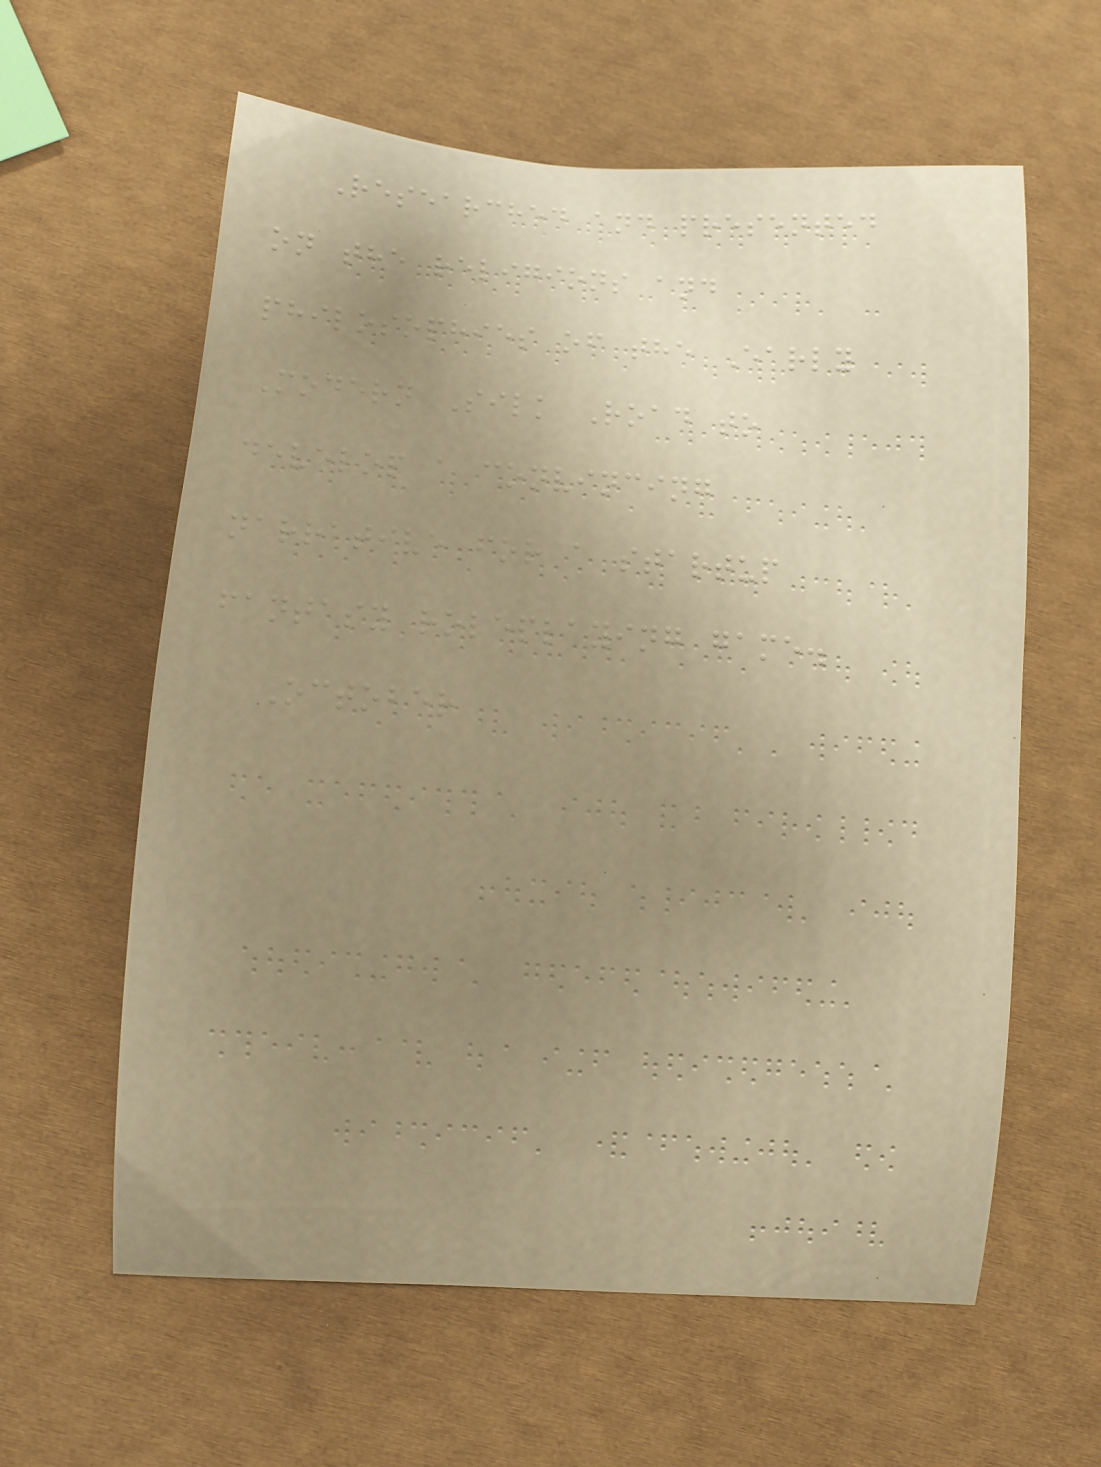Researched and presented
on the religions and
philosophies of the Early
Modern Silk Road to
develop a convincing
narrative for a startup
fantasy roleplaying game.
October
